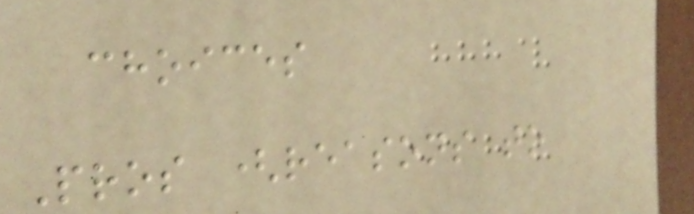choices
Pros (reasons to
